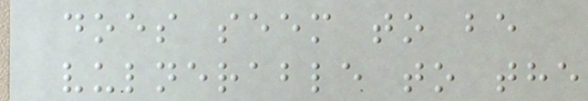does seem to be
vulnerable to the
